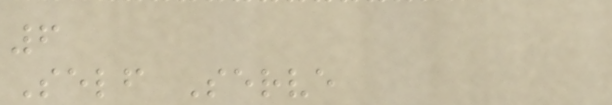6
Self Serve
